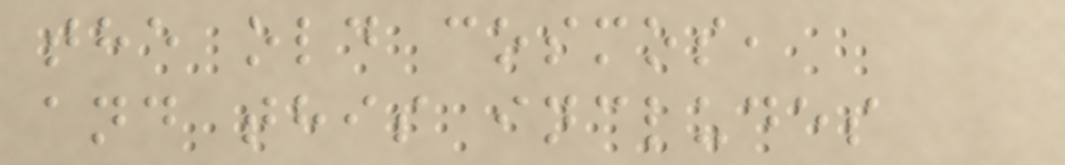the old cosmos,
and this includes
